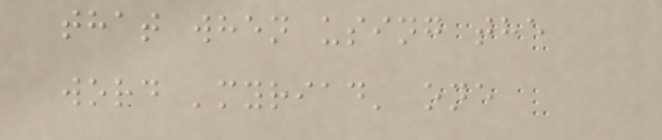that when using the
word 'myriad' one
